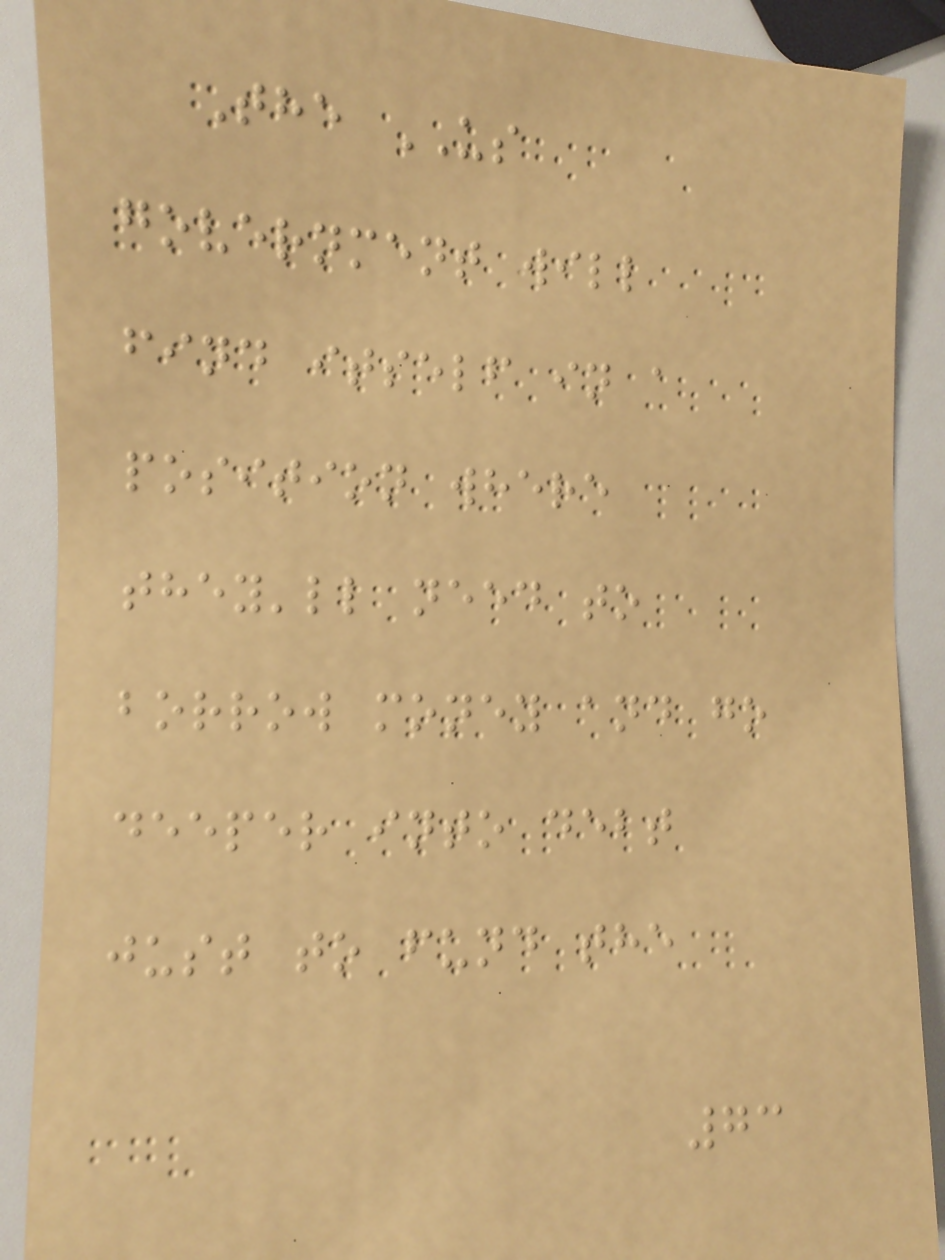The US
government will
find itself in a
position where
they'll need to
borrow money and go
deeper into debt
just to fund the
73
